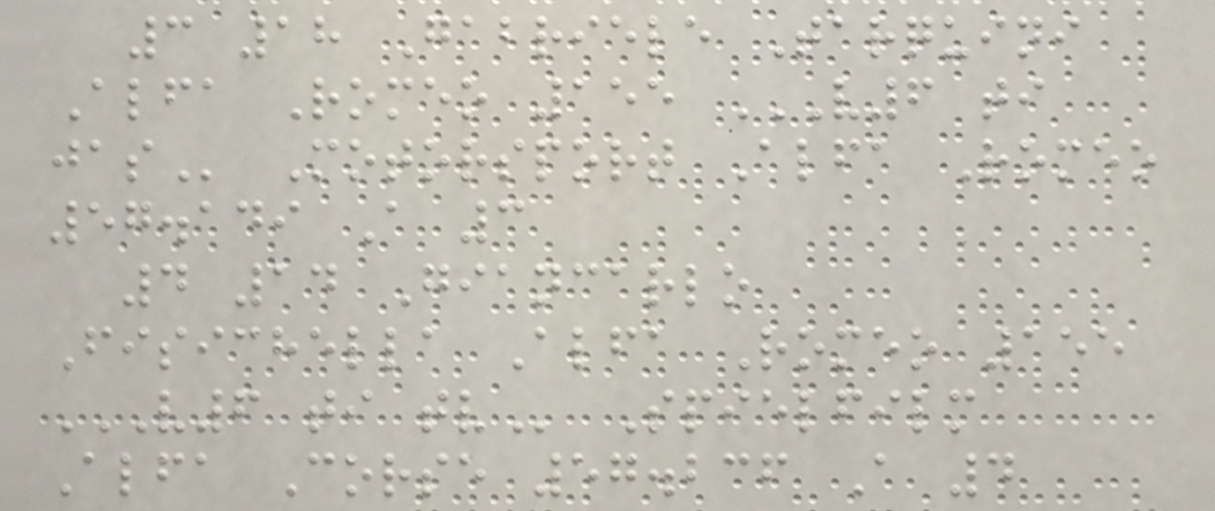3 18 Gabriele Tarquini
Alfa Romeo 155 V6 TI
JAS Motorsport Alfa Romeo
57.149 A 3
4 14 Giancarlo
Fisichella Alfa Romeo 155
V6 TI TV Spielfilm
Alfa Corse 57.236 A 4
